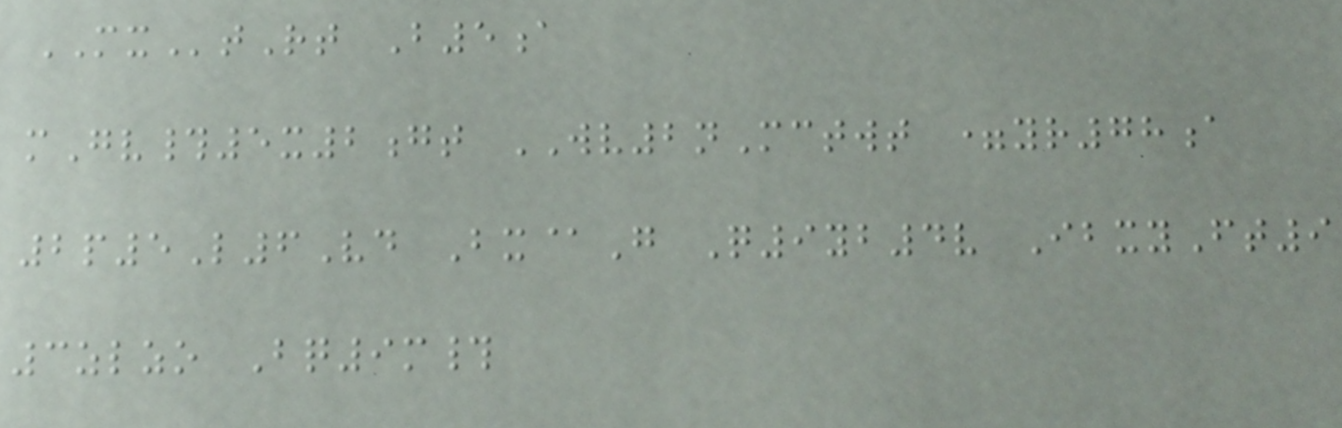MXtRt B5a
mGv#5x2gt WV2nMctwt =yr78a
2p5L6Vd Bx@G Q9yb4v IbxyFt9
3zlzo Bq9m#
